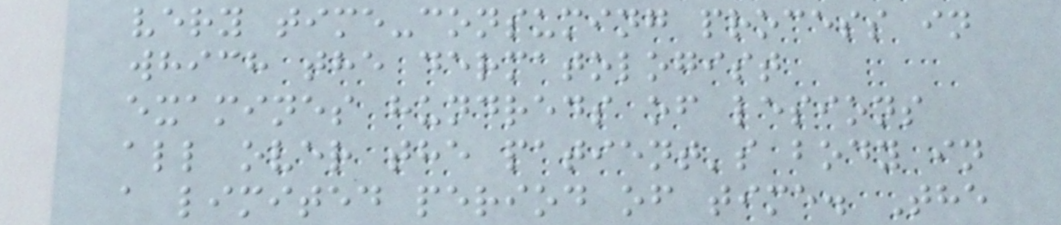very time-consuming process in
which the dermatologist
examines hundreds of lesions
all over the patient's body in
a limited period of time. The
